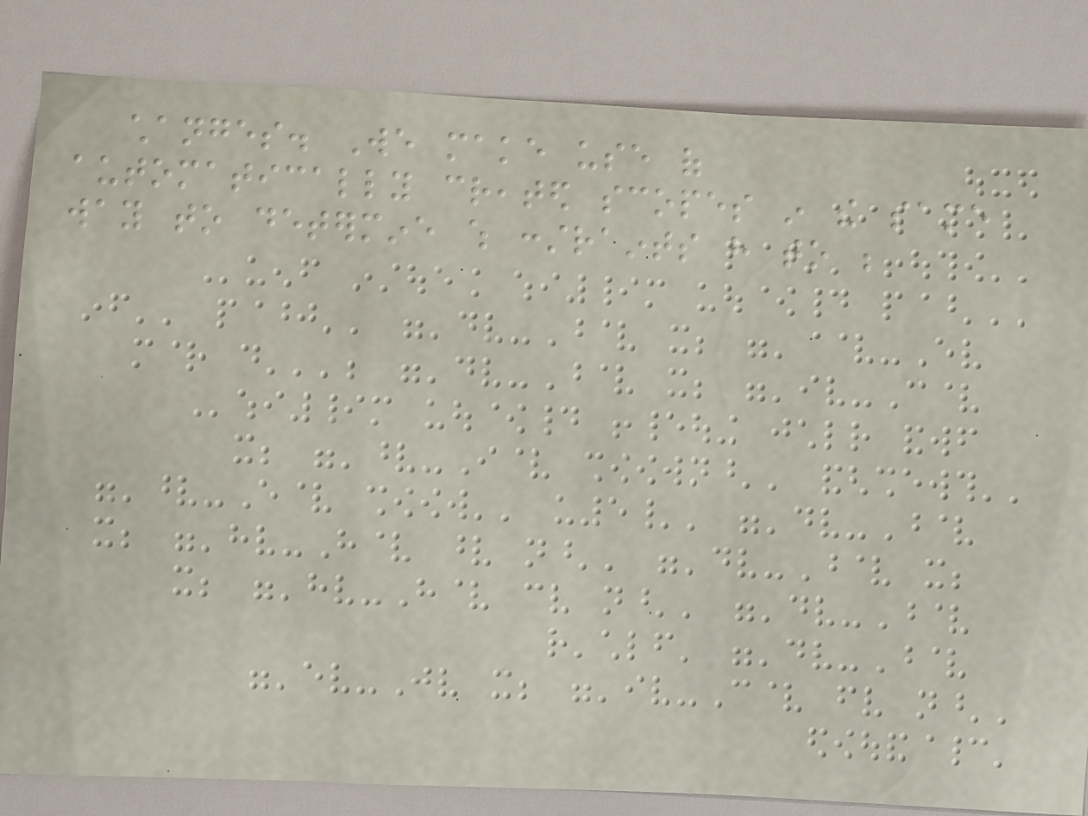changes. We make use of
automatically created scopes in the same
way to determine which constraints have to be
